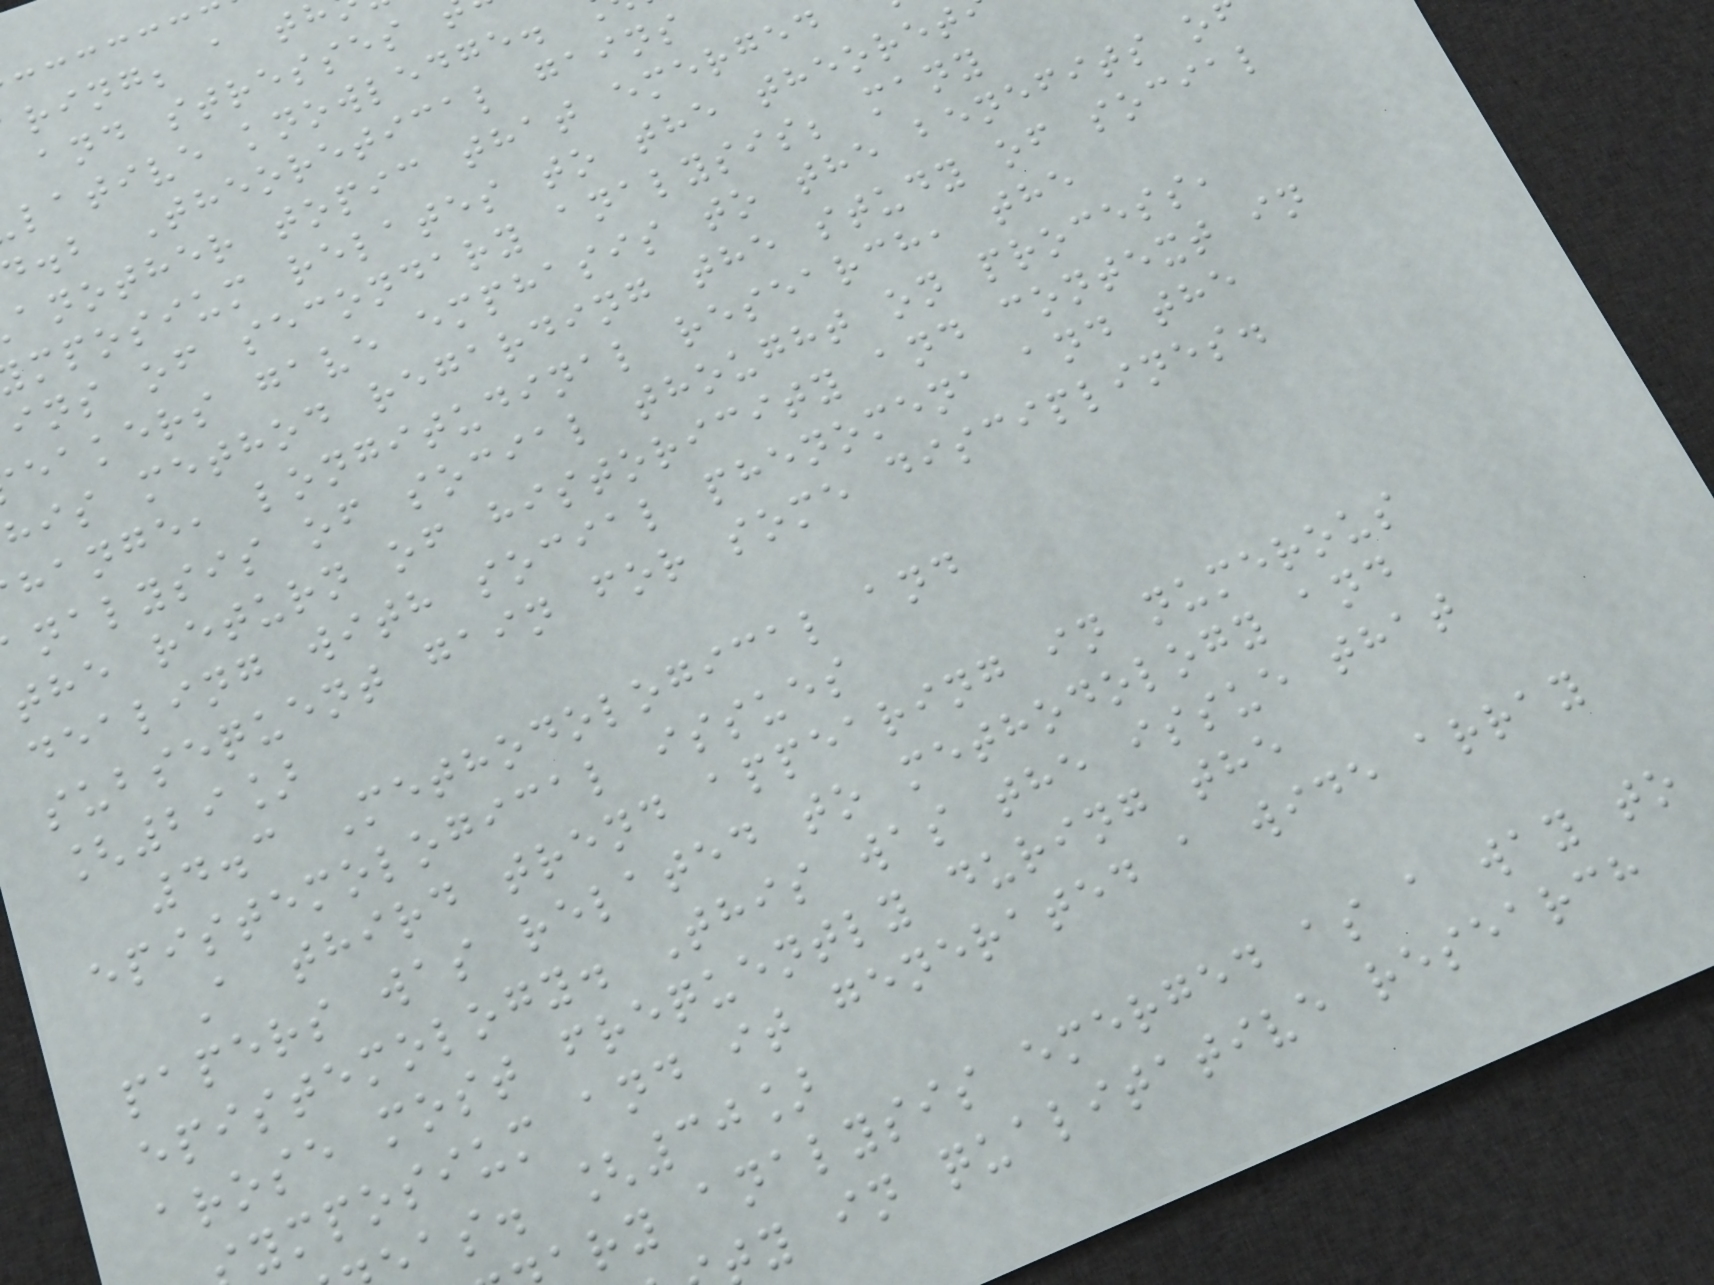and stresses
lative knowledge.
.b Theoretical gains
another topic that emerged
mposium relates to the theoret
ins of secondary analysis; many
eakers gave emphasis to the benefits o
his method regarding the study of social
hange, longitudinal research, the
nalysis of social thought on process,
the return of historicity and context in
dealing with social phenomena and the
subsequent gain for some disciplines.
[29]
4.3 Methodological and
epistemological issues
A third trend appearing in numerous
papers was related to methodology and
epistemology. This was the issue that
arose most frequently during the
ymposium and it generated a wide array
as. [30]
ry analysis emerged as a way to
y in qualitative research
